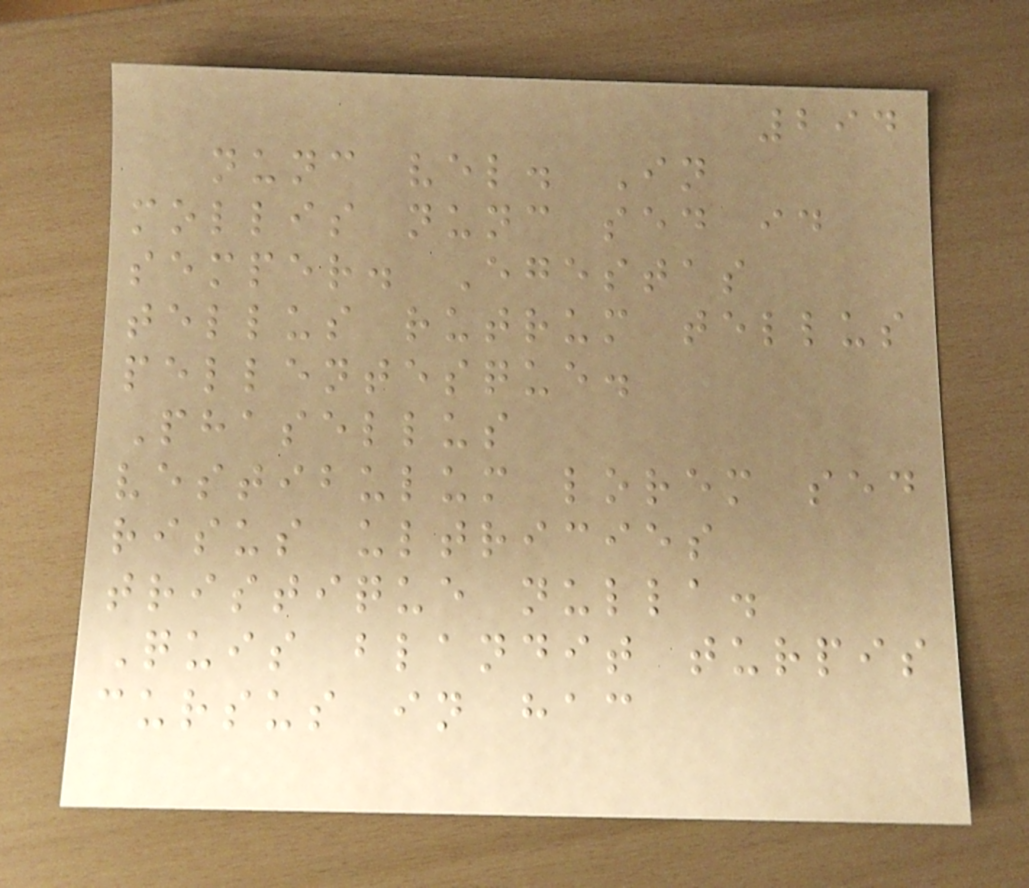294
nunc vel. In
mollis nunc sed id
semper. Egestas
tellus rutrum tellus
pellentesque.
Phasellus
vestibulum lorem sed
risus ultricies
tristique nulla.
Quis blandit turpis
cursus in hac
